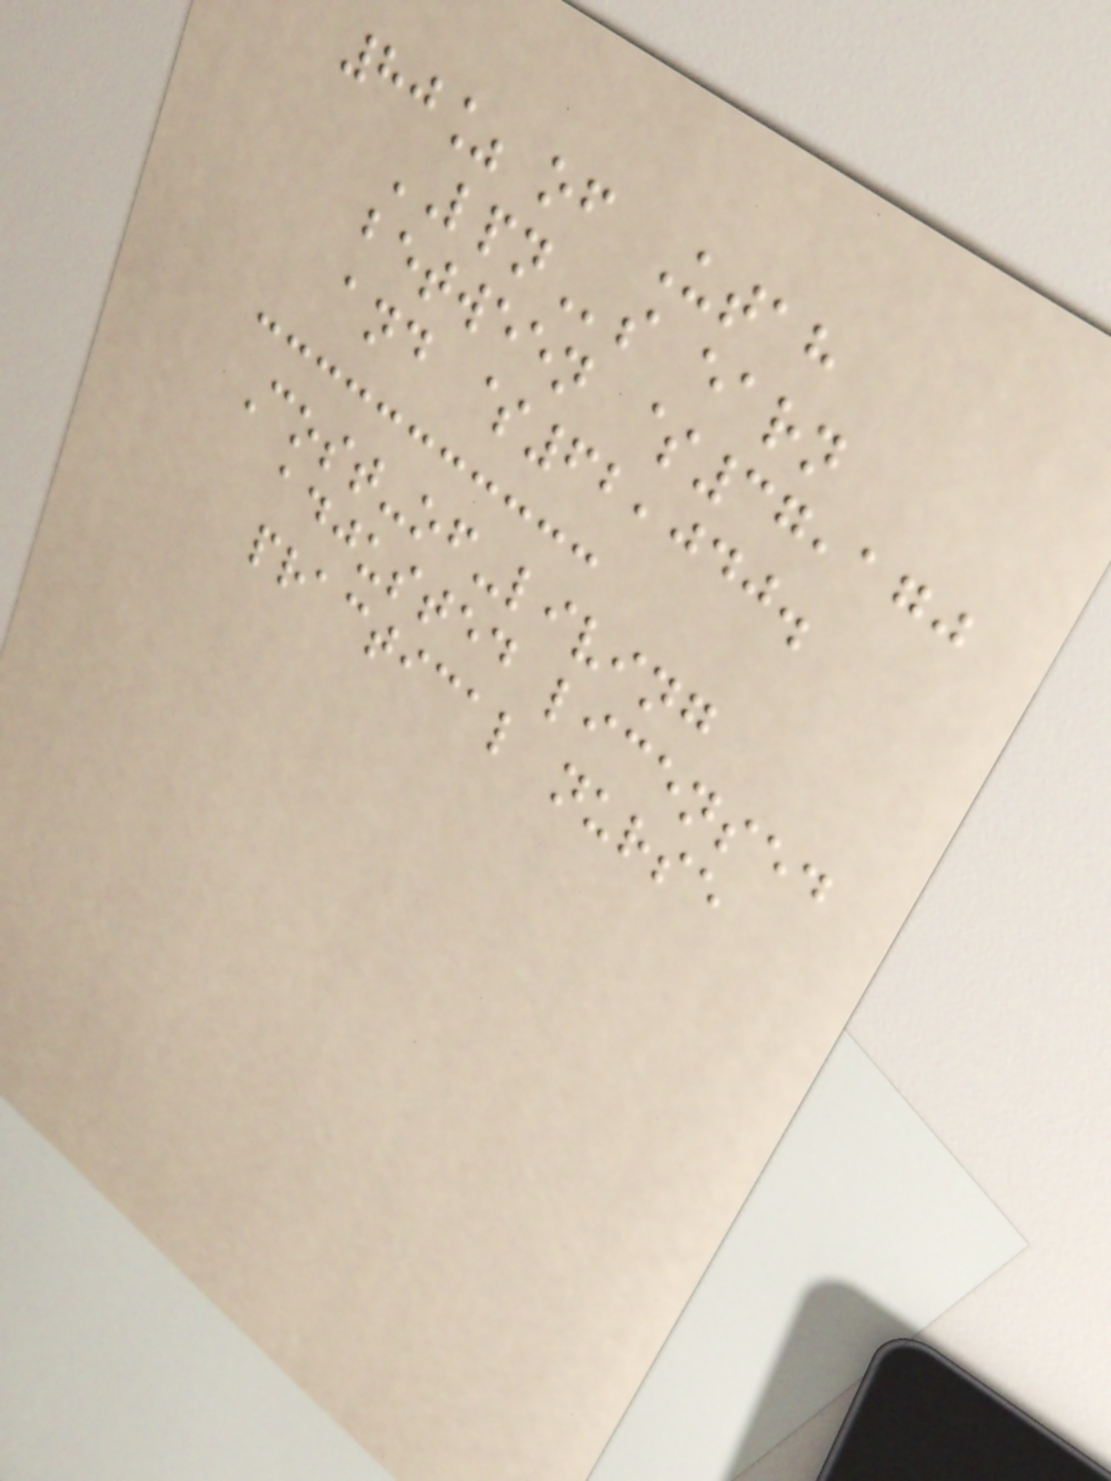80% of Utah
LPNs earn
between $37,170
and $62,040.
Cost-of-living
adjusted licensed
practical nurse
